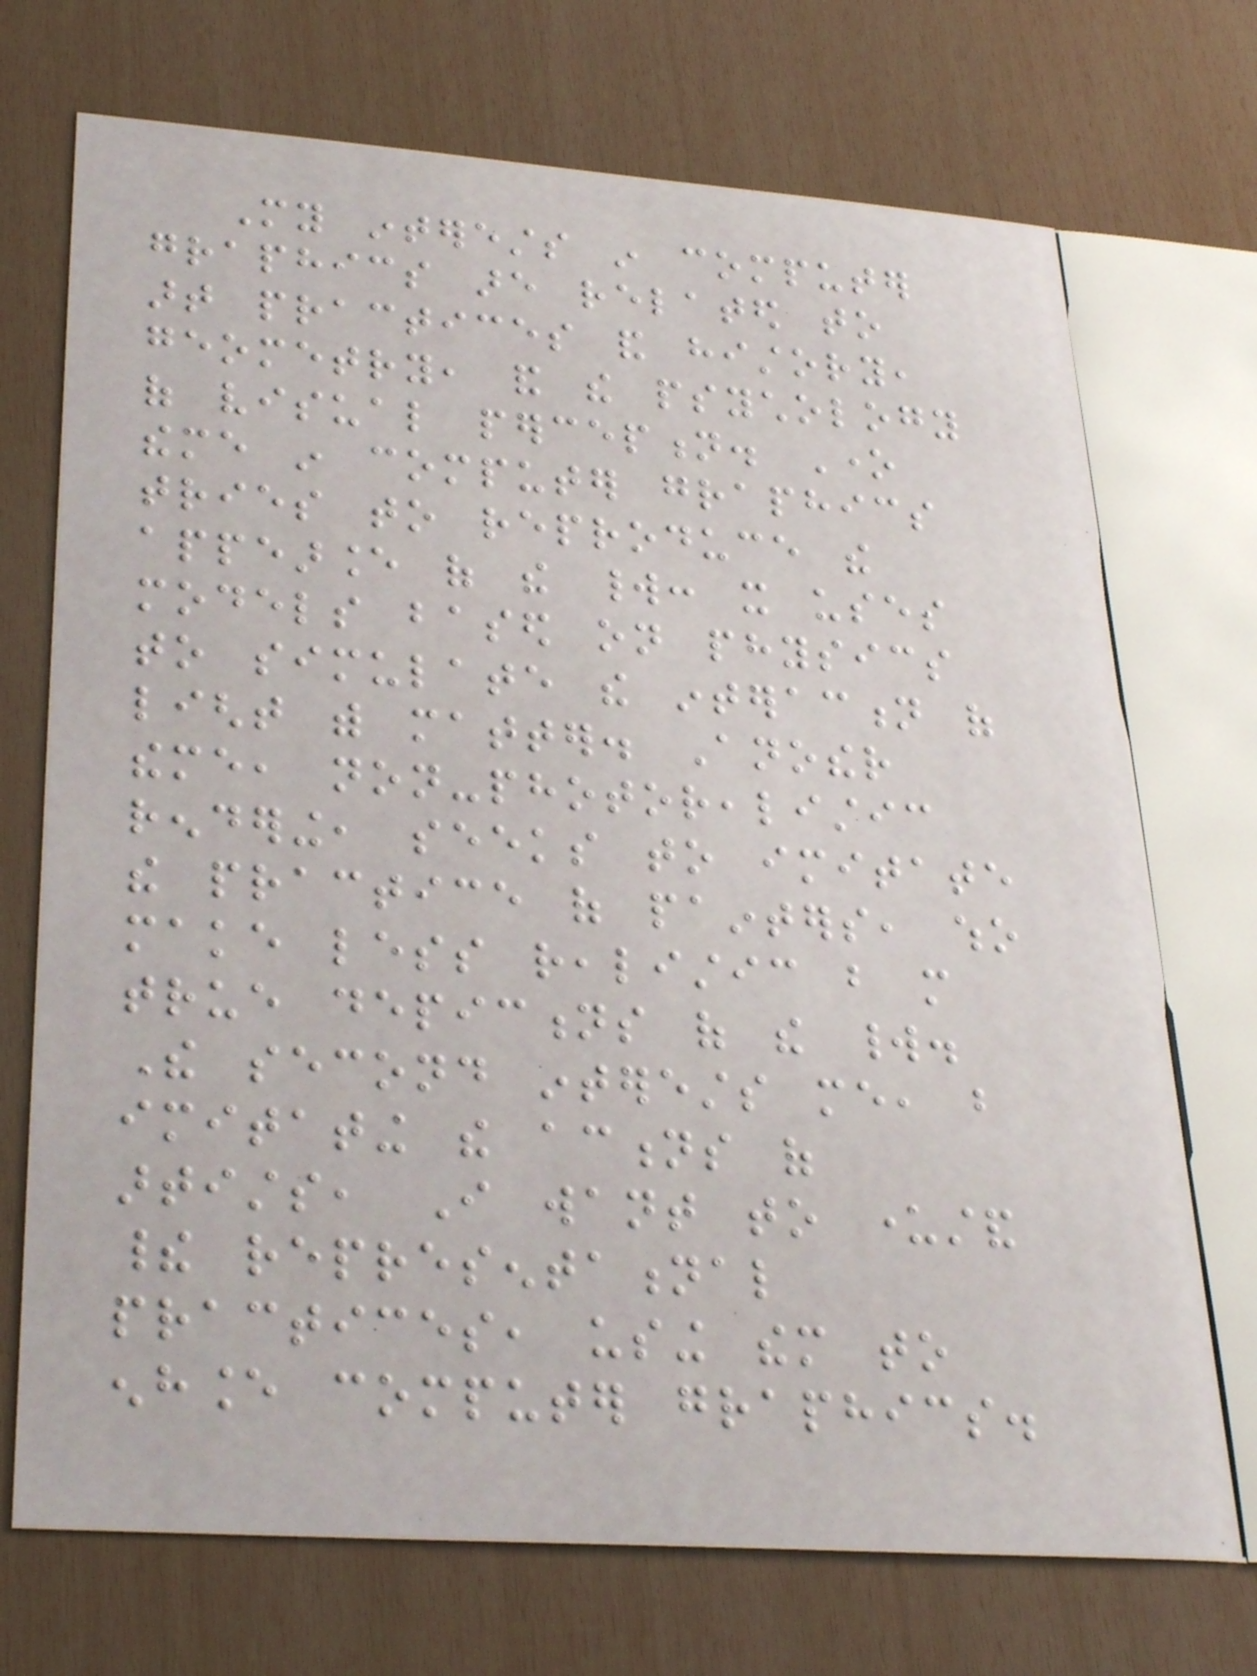My interests in computer
graphics are related to
art practices and history,
geometry, and the psychology
of visual perception. One
theme in computer graphics
tries to reproduce the
appearance of the world: it uses
models based on physics
to simulate the interaction of
light with matter. Another
theme, non-photorealistic
rendering, seeks to imitate
the practice of painters, who
make less realistic but more
true depictions of the world.
The second interests me, but
imitating the actions of
artists, I want to understand
their representational
practices, using them to
enhance computer graphics.
